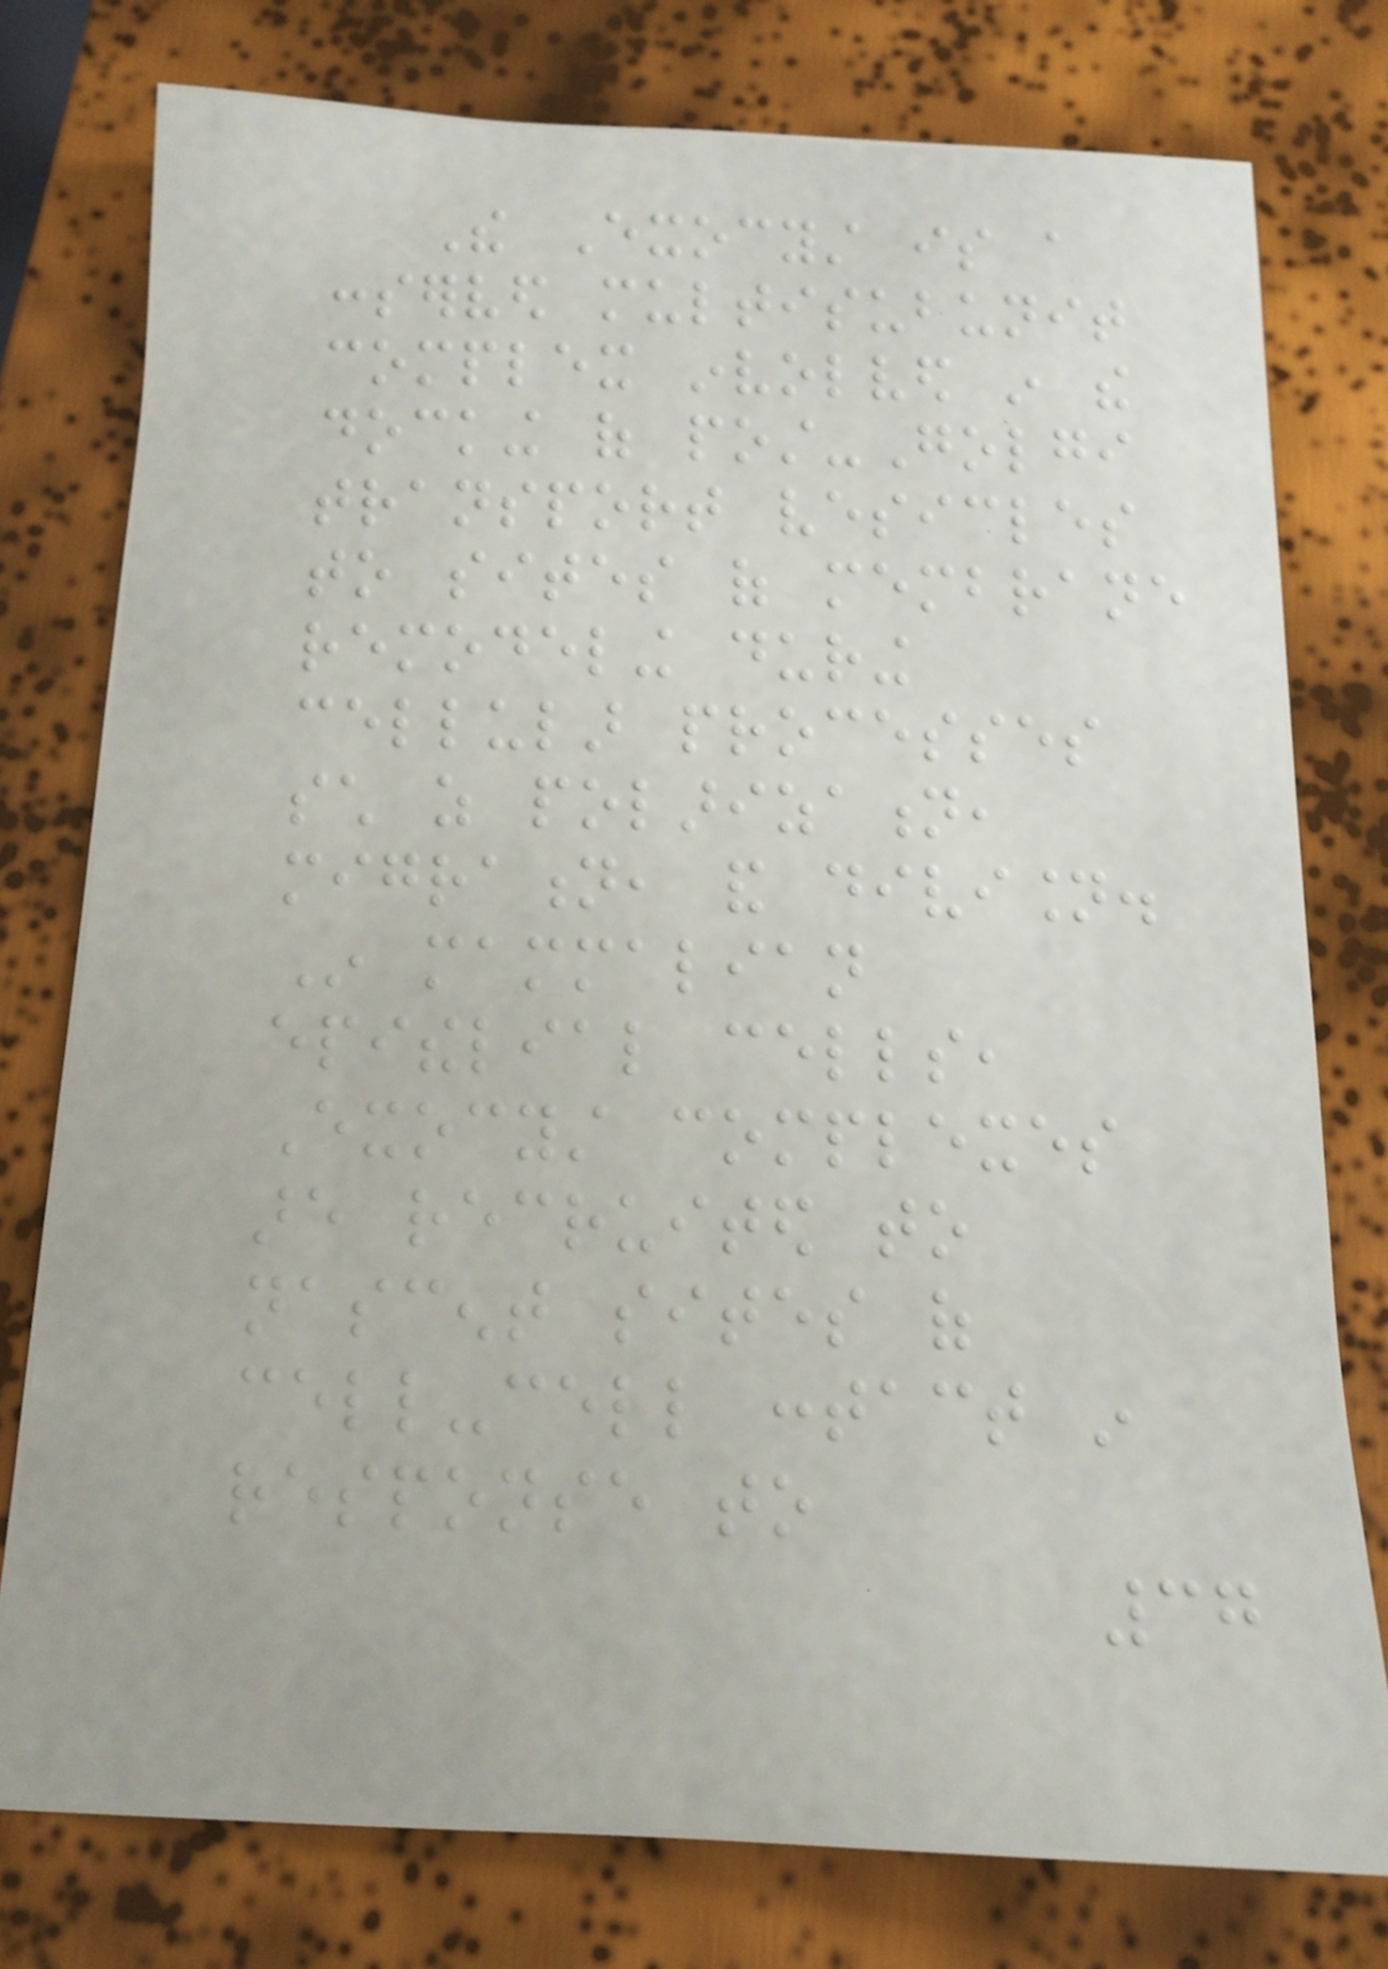The Exocyst is a
conserved multisubunit
complex involved in the
docking of post-Golgi
transport vesicles
to sites of membrane
remodeling during
cellular processes
such as polarization,
migration, and division.
In mammalian
epithelial cells,
Exocyst complexes
are recruited to
nascent sites of
cell-cell contact in
response to
37
